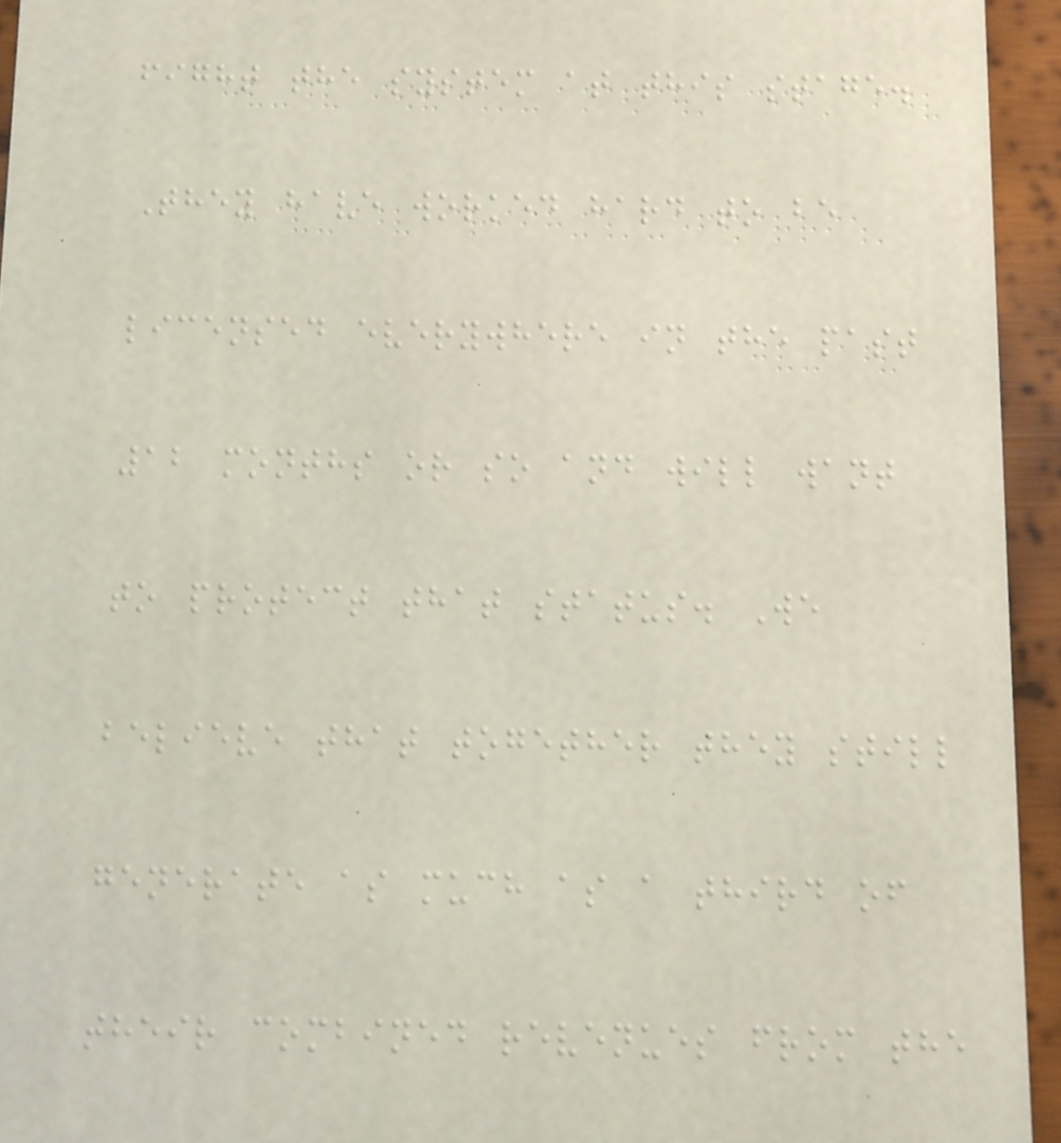fight the system at this stage.
They have worked hard to be
licensed everywhere in the past
12 months or so and will want
to protect that status. We
believe that together they still
generate as much as a third of
their combined revenues from the
